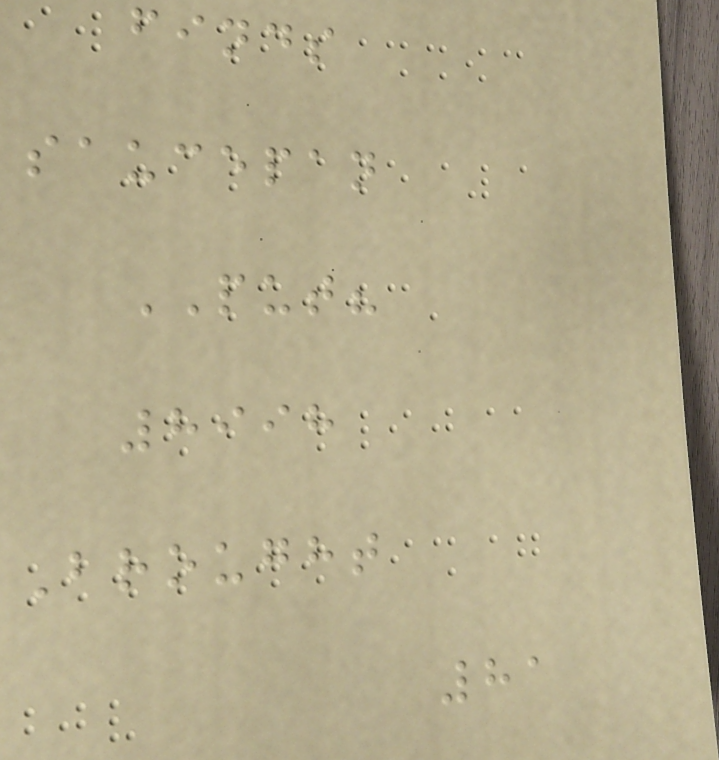finds
saucepan
PUT?
8998
Brought
81
